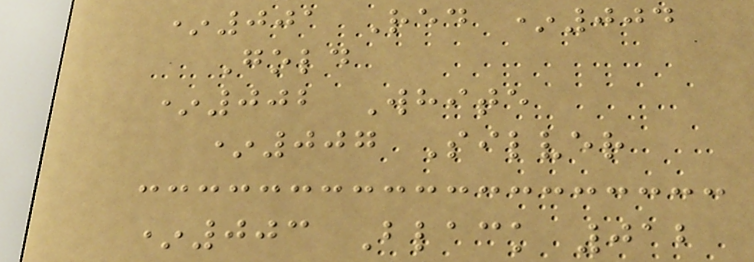*001 Red *004
Gold
*002 White
*007 Silver
*003 Black 012
